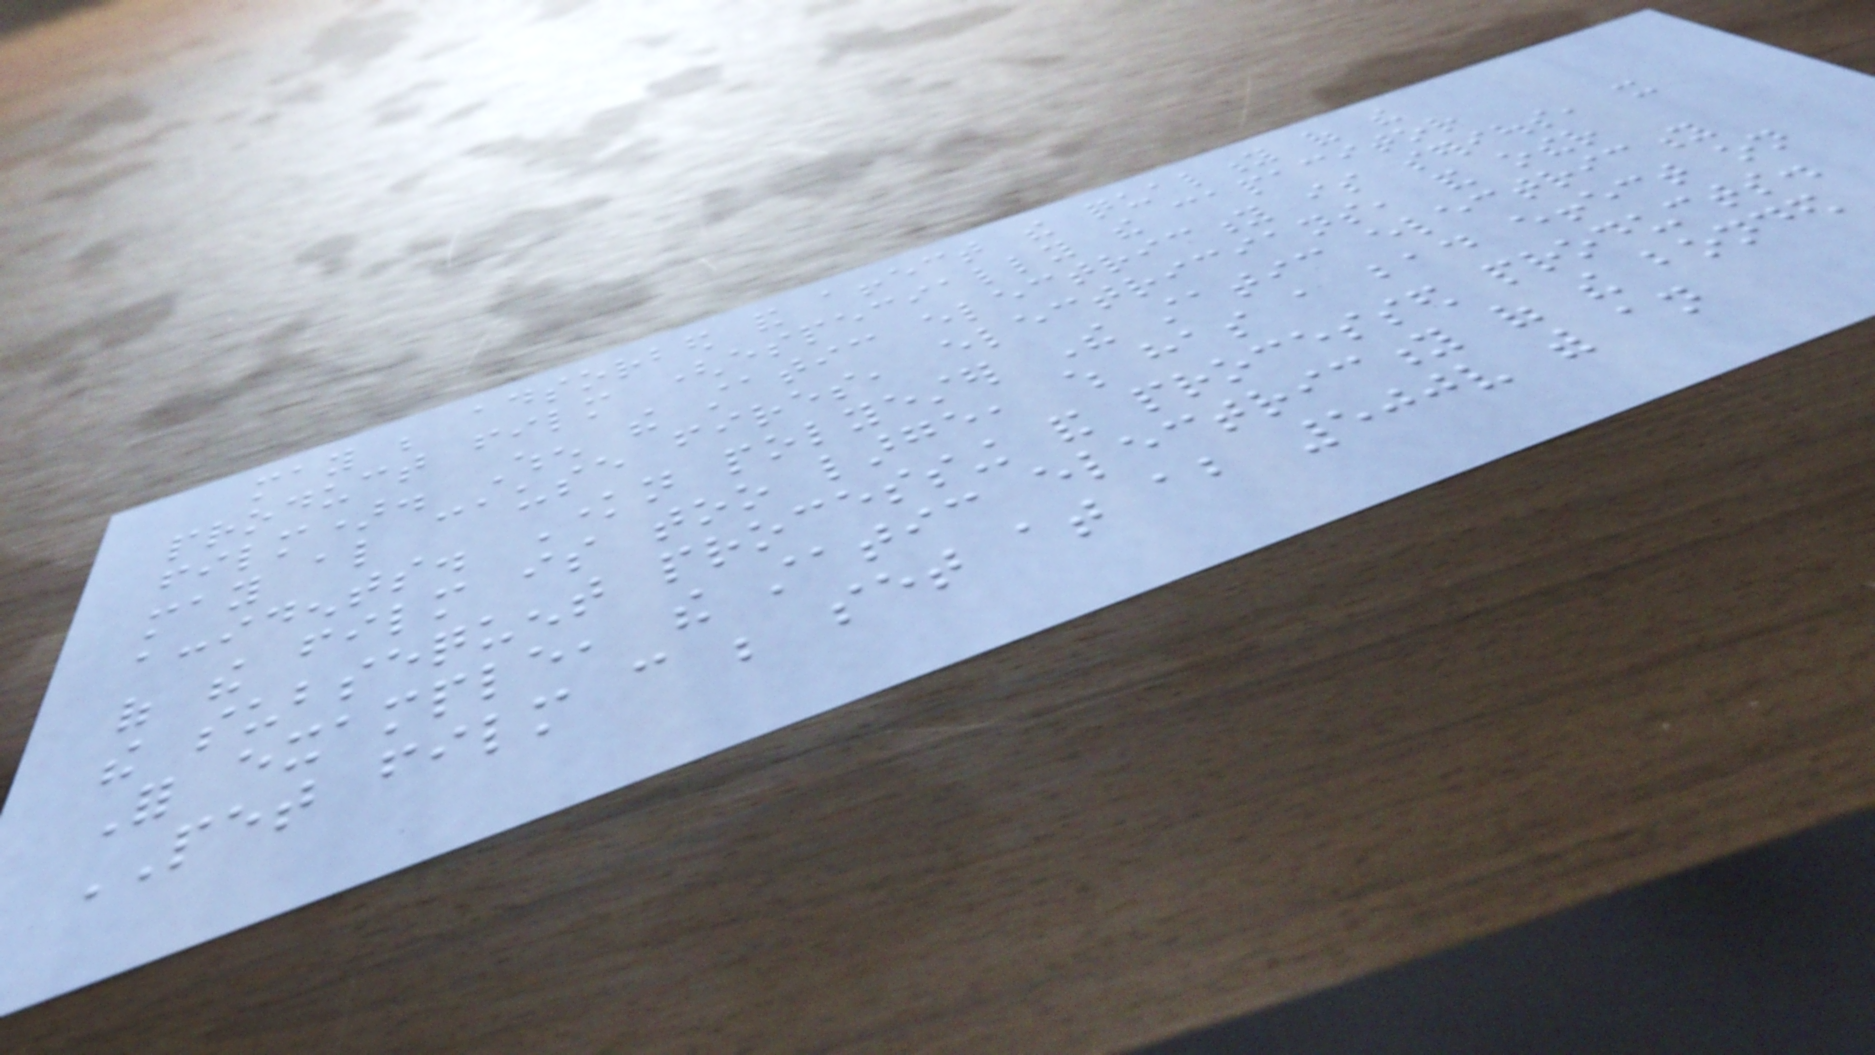may be adsorbed and affect the quality of the
product film (especially the capacitor
film). When the static electricity is serious, it
may also cause fires, electricians, and other
accidents. Known polyester The static electricity
of the film is too large, which has a bad effect on
the subsequent processing and processed products.
For example, the static electricity of the bonded
PET film can be set at about 500v with an
